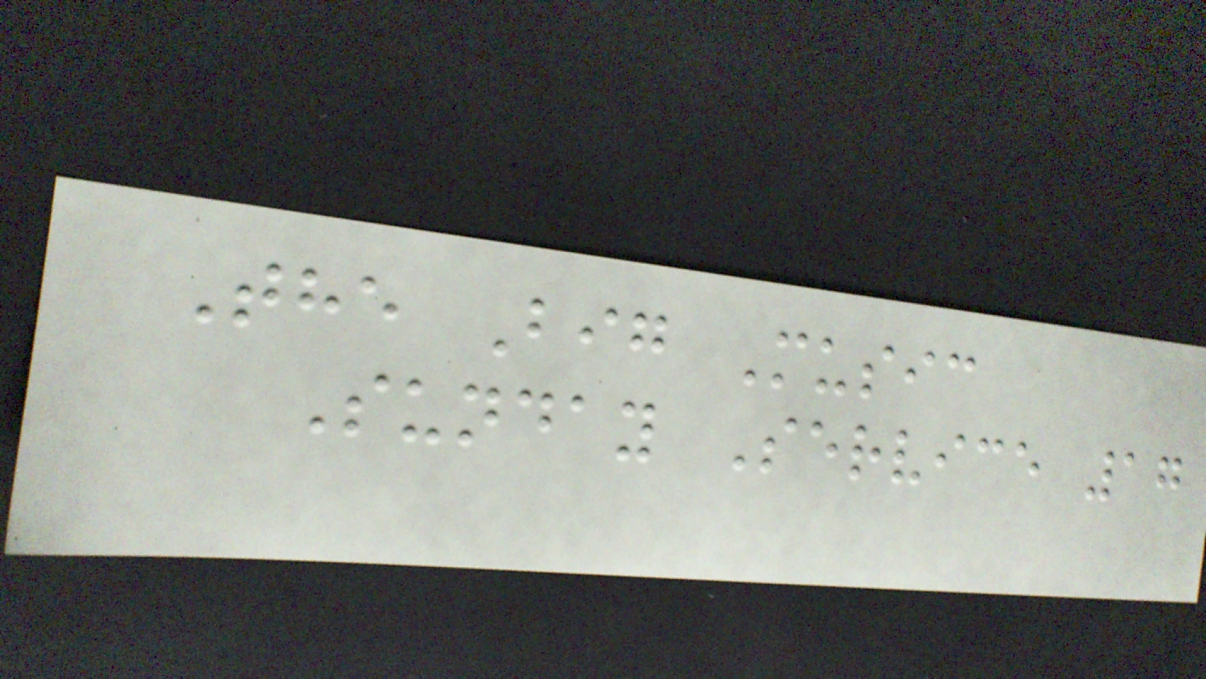The Big Music
Sunday Service 17
